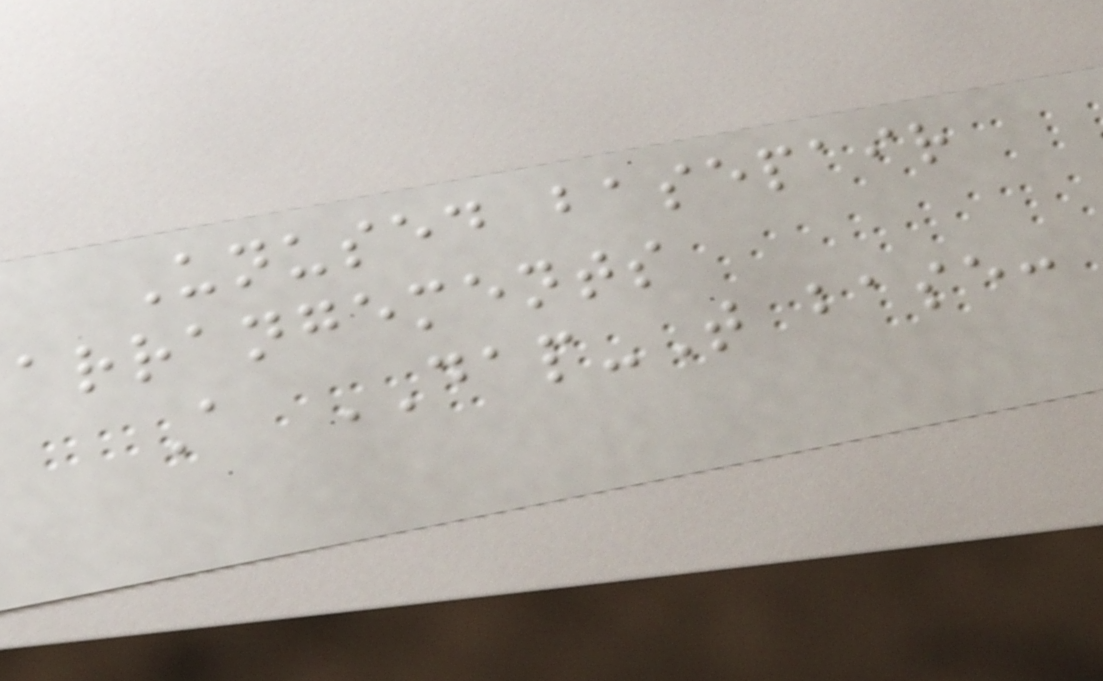Unused basepair
arrangements
A DAP-T base:
